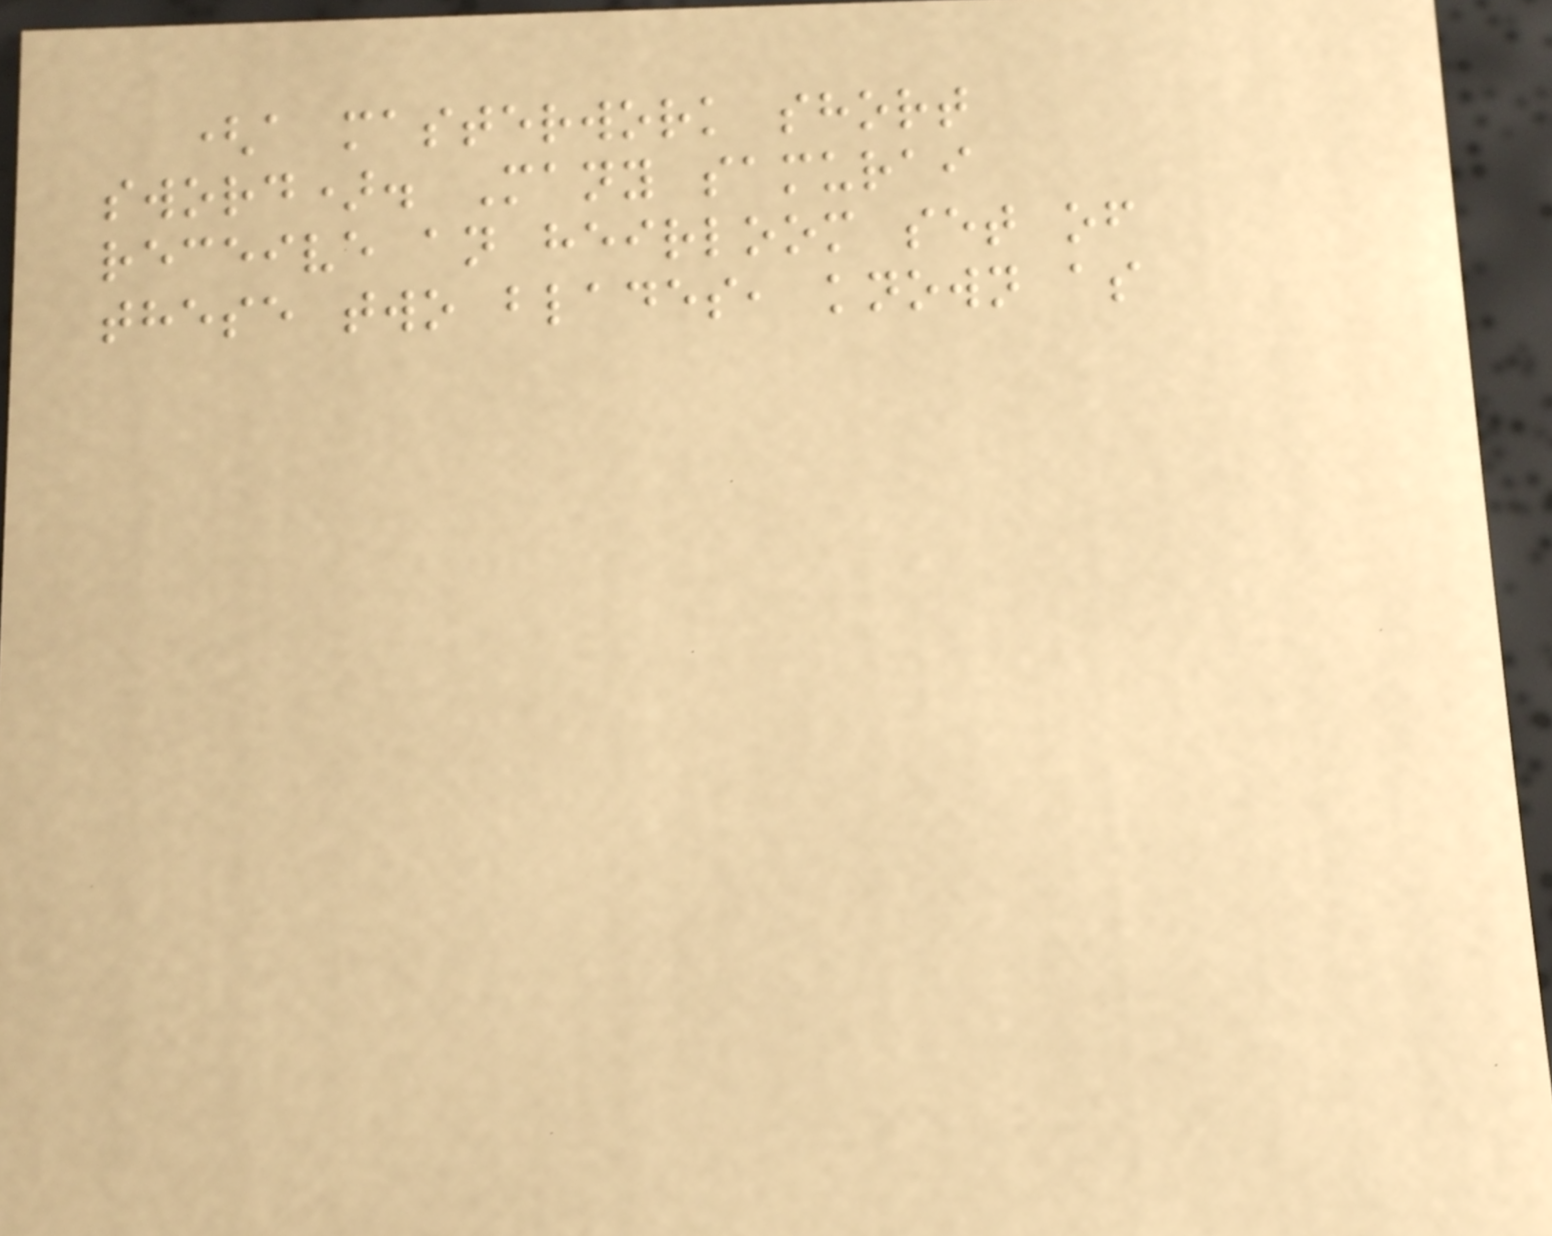(a masterwork short
sword). Many samurai
receive an heirloom set of
these two blades, known as
